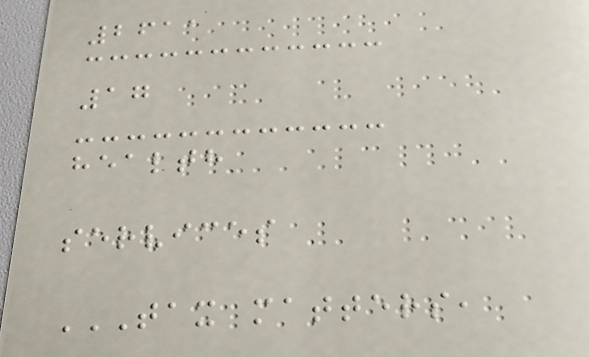2611
17
health
services
TAX MATTERS,
